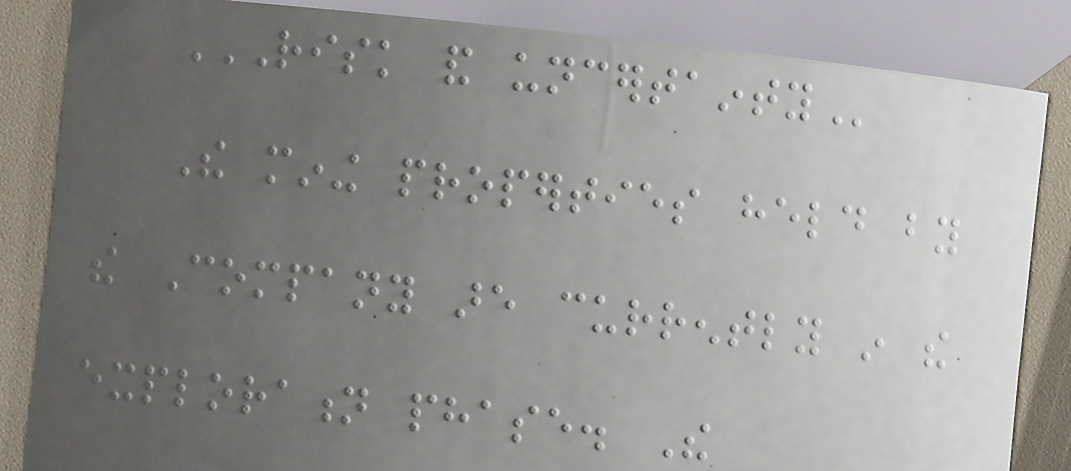RISK AND UNCERTAINTY
The mining properties held by
the Company are currently in the
exploration phase. The
